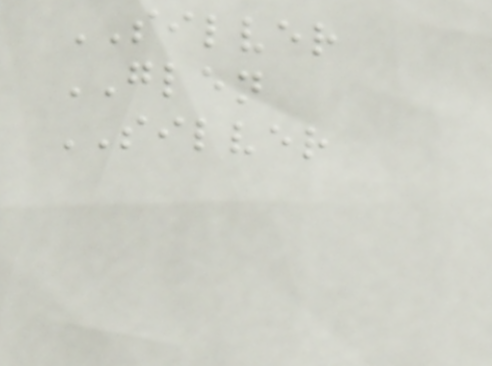SILVER
GLEN
SILVER
